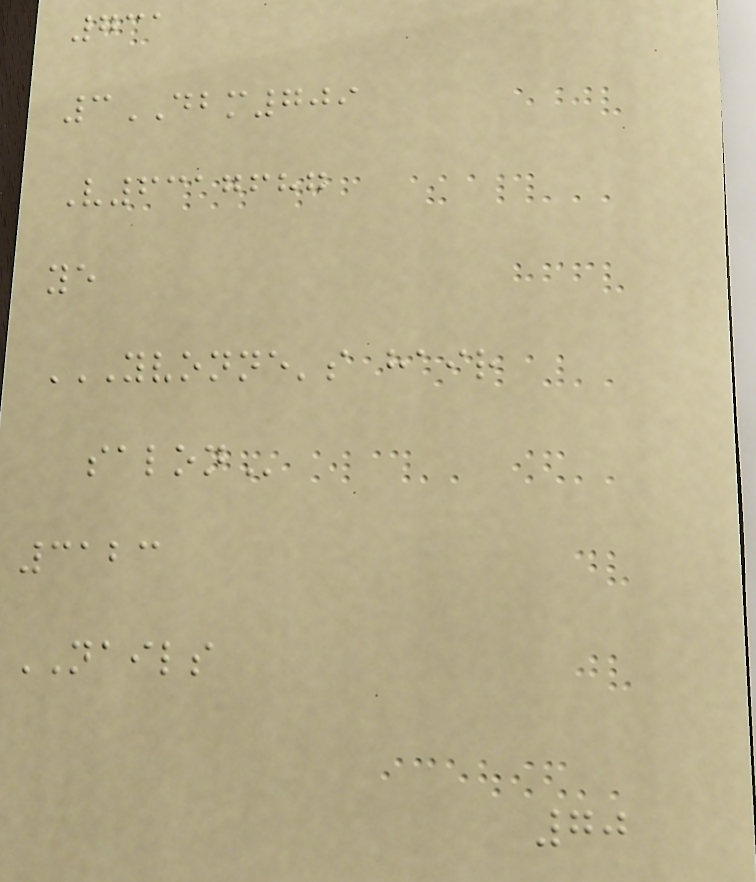731
3DBM709
V6317687
ye
YVONNE'S HAIR
SALON
3123
NAILS
70
